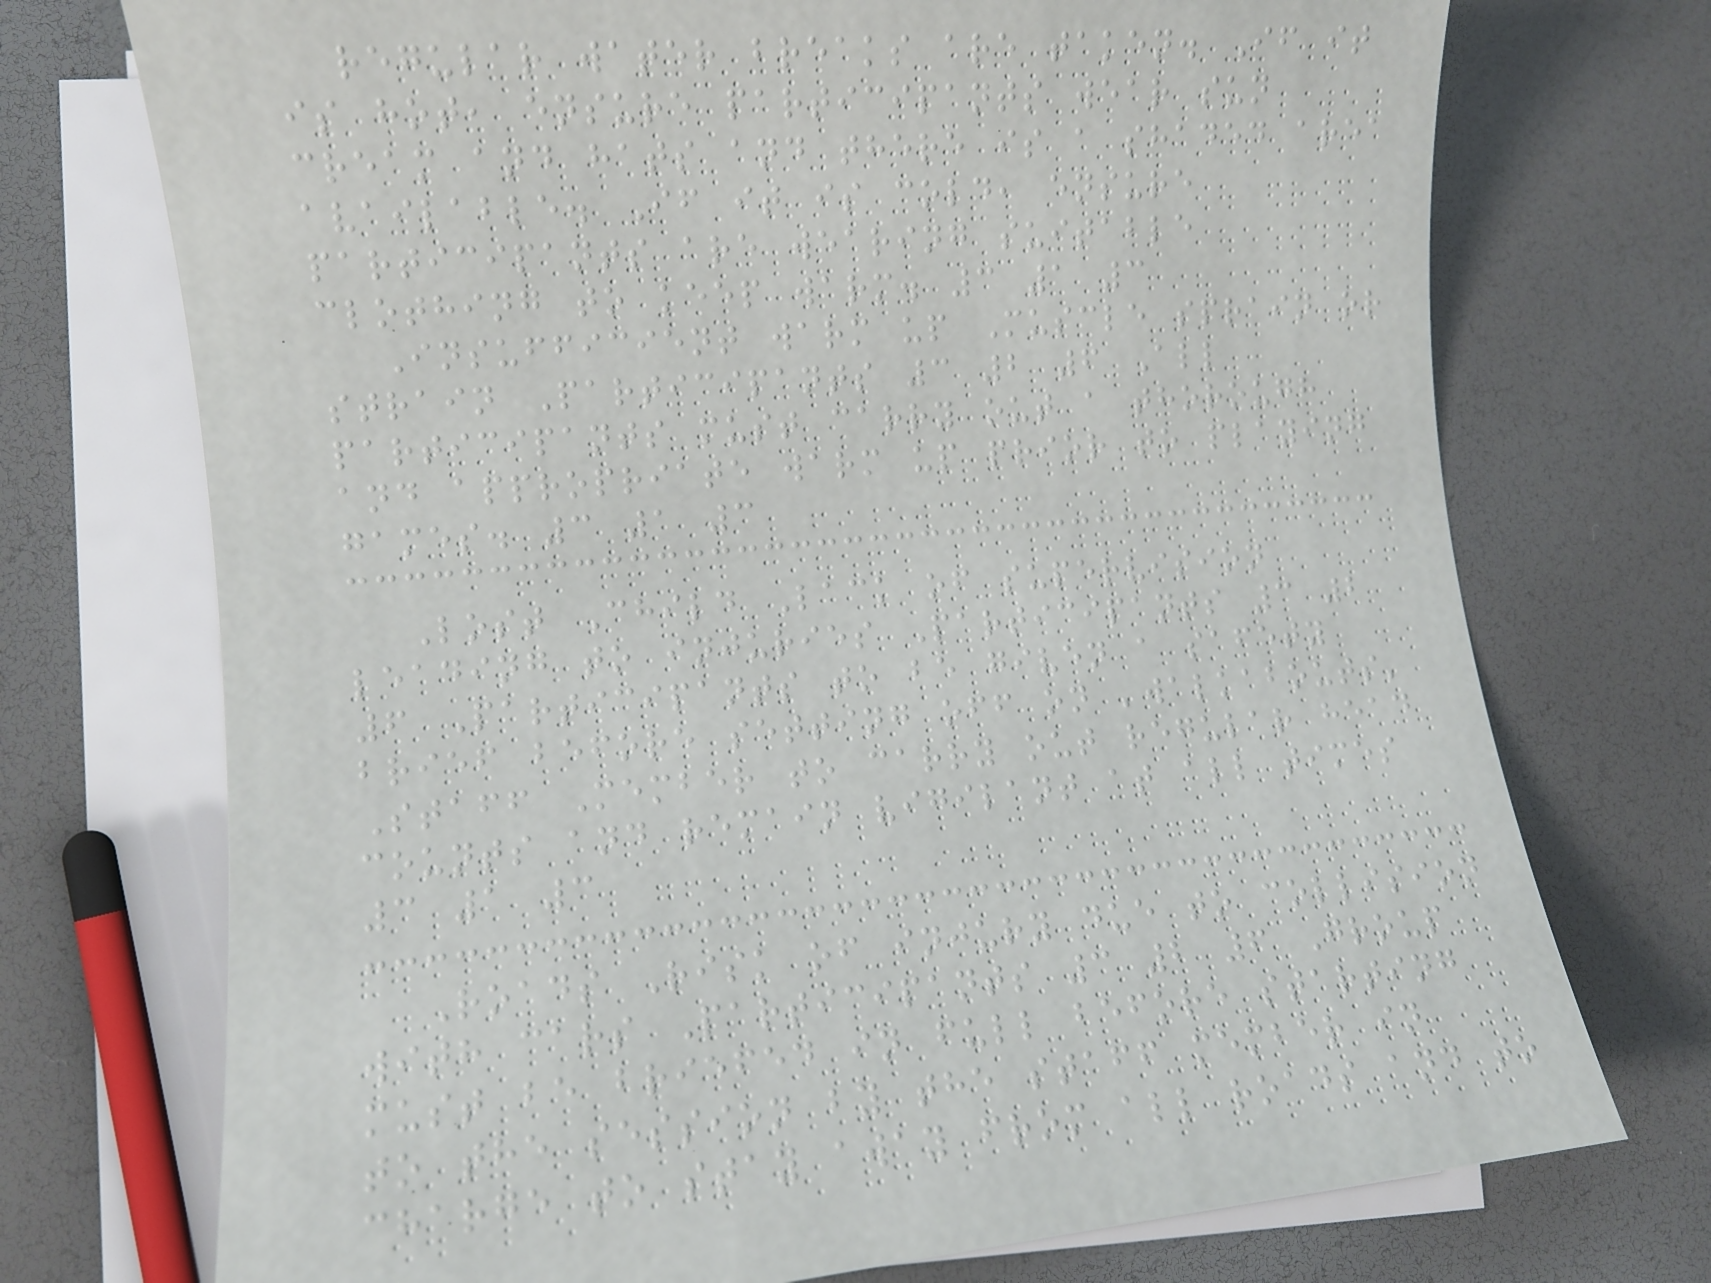regular water breaks are taken. If it
is hot, ensure participants wear sun
cream and hats and there is a shaded area
available. If it is cold, ensure
participants are wearing suitable
clothing to keep warm. 3 1 3
Insufficient warm up Muscle sprain or
strain Participants 3 2 6 All
participants must carry out a thorough
and appropriate warm up prior to playing
games. 3 1 3
Lost Child Lack of supervision
leading to injuries Participants 3 2
6 Participants to be given a safety
brief before setting off on 'walkabouts'
Staff Member to carry out regular head
counts and remain vigilant at all times
3 1 3
Roads Risk of injury due to collision
with cars Participants 3 2 6 Group
must be briefed in full before starting
to the session by the staff member in
charge to stay away from all roads and to
